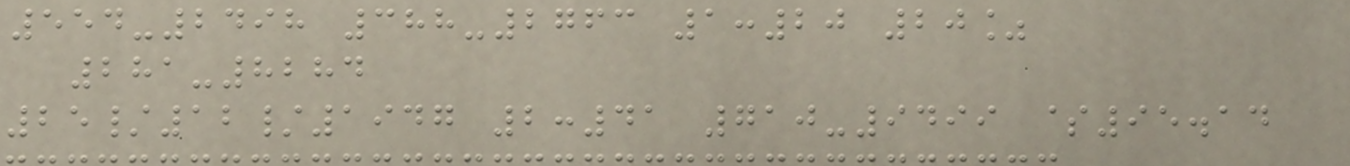554-2498 388-2763 1:20 20%
281-8284
25/12/1947 2:41 710-9499 $95.14
